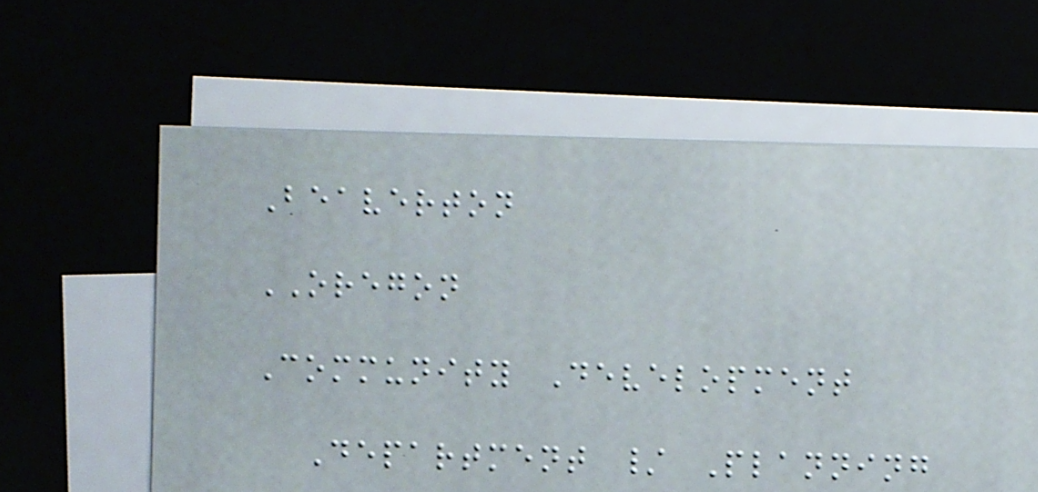Beaverton
OREGON
Community Development
Department / Planning
